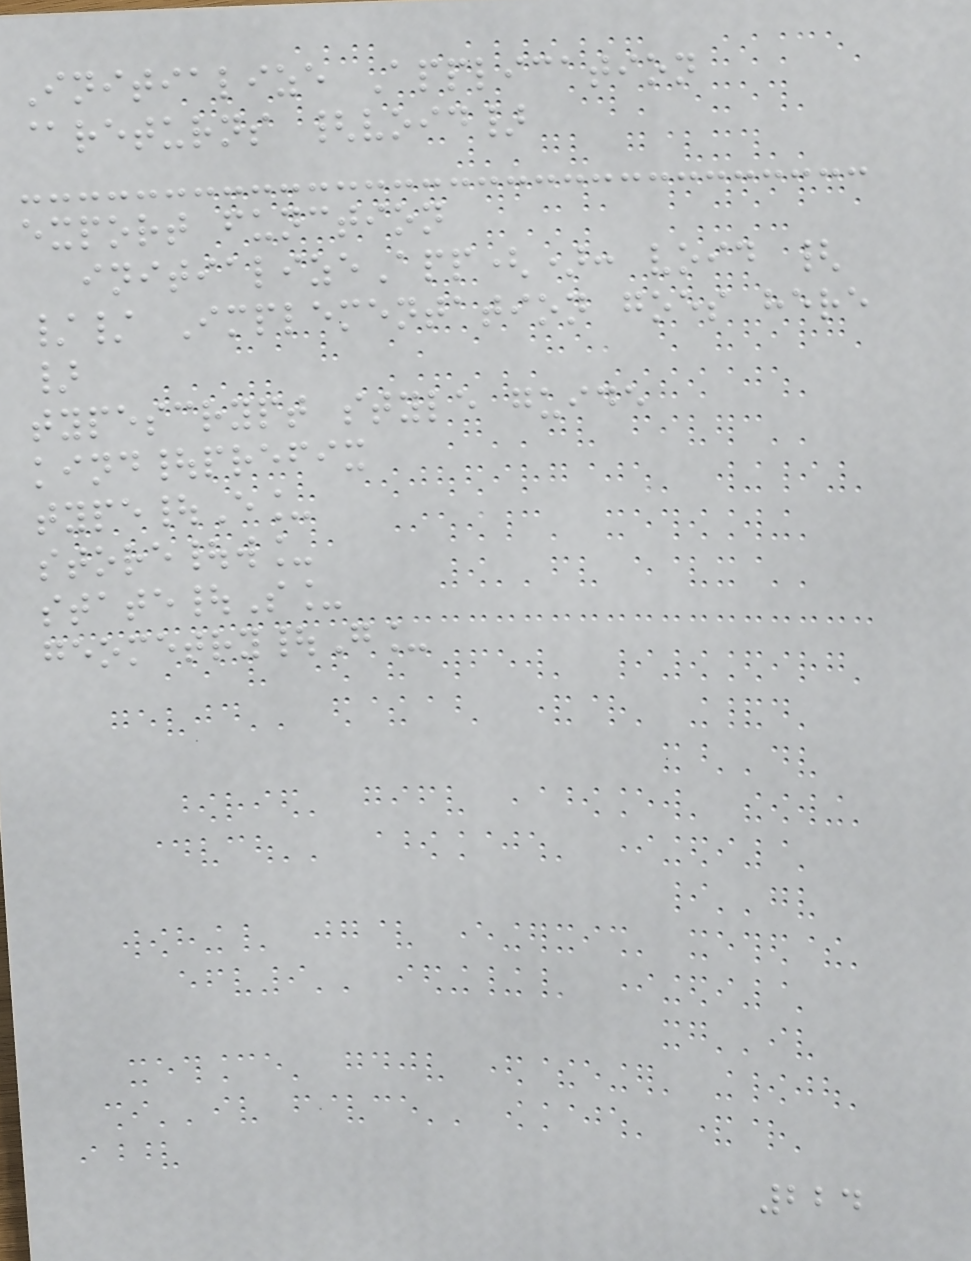Initialize Application
@returns {void}
export function
initializeApp(): void {
// Implementation goes here
}
typescrypt style guide
kind|prefix
type|E_
store|w_
state|S_
geometry|G_
224
